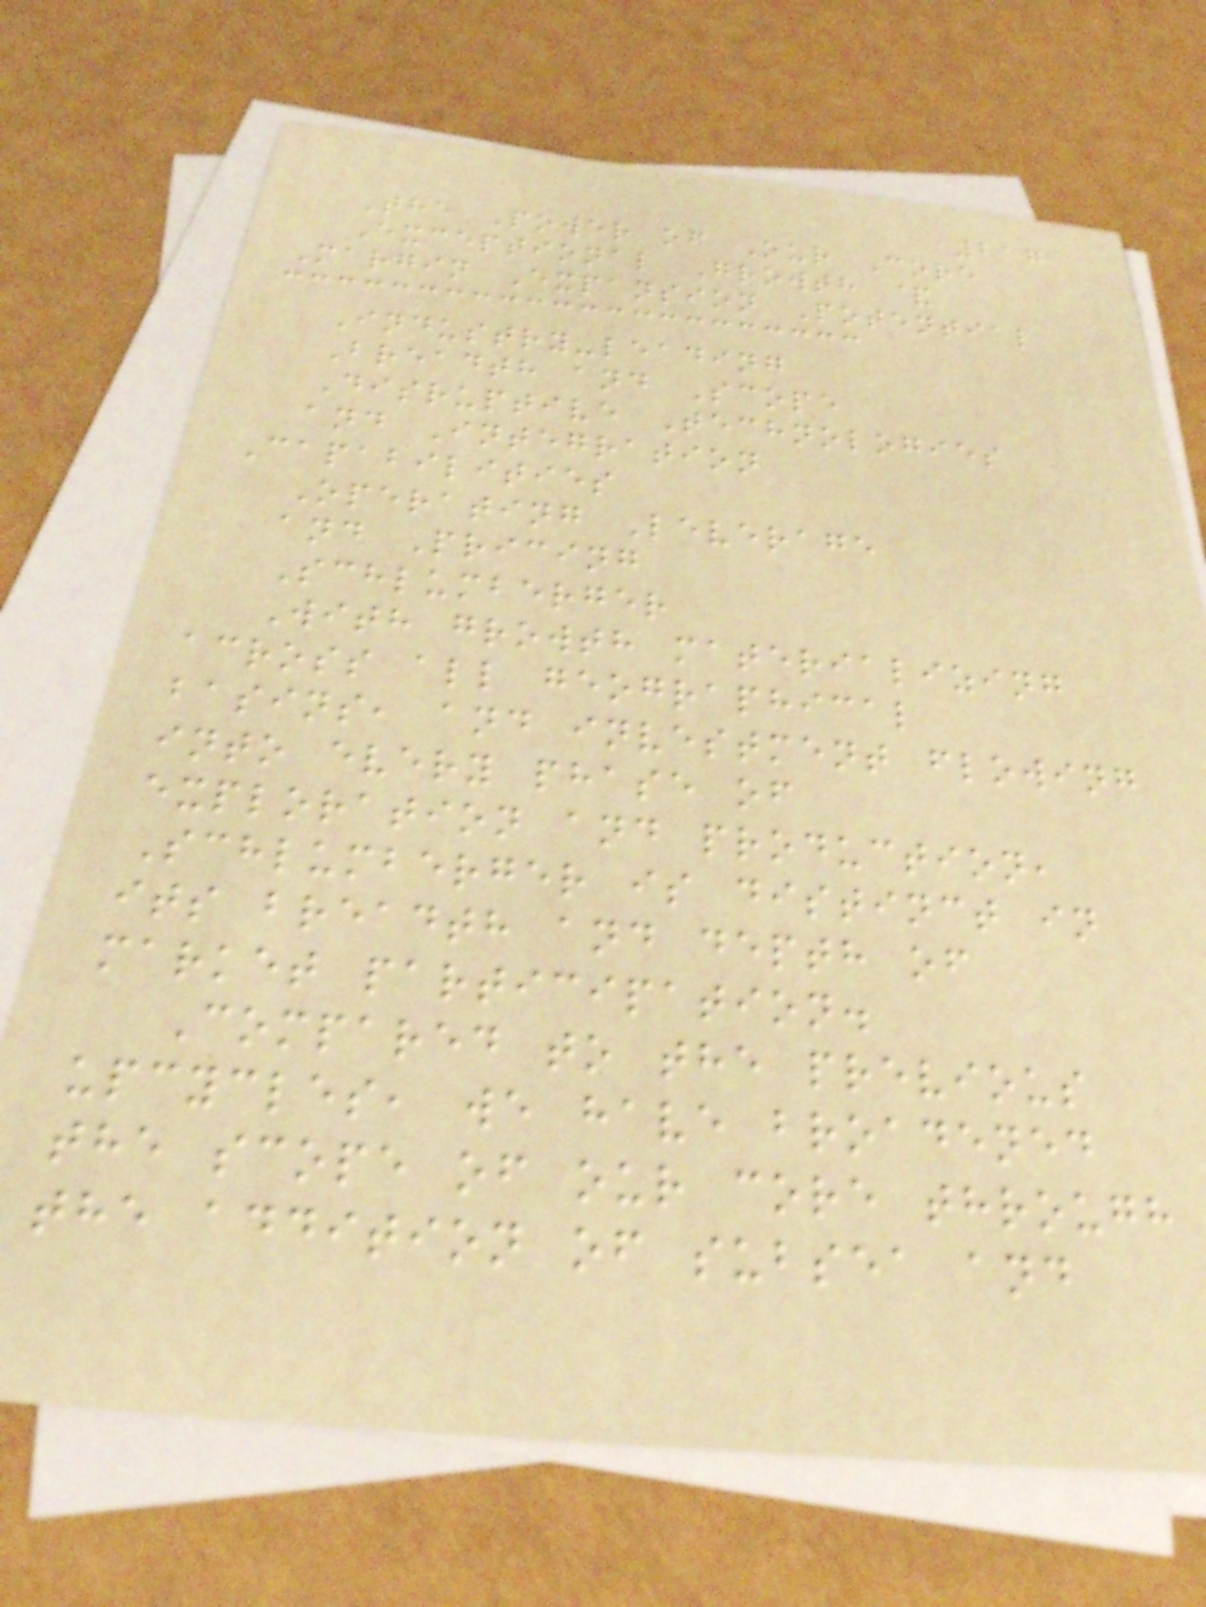217
The Power of Our Core
Exceptional Growth &
Margin Expansion Potential
Industry-leading
Breadth and Scope
Disruptive Technologies
and Integration
Capabilities
Operating Leverage
and Pricing
Schlumberger
With growth materializing
across all geographical
basins, and investment flowing
into every phase of
exploration and production,
Schlumberger is distinct in
its breadth and depth of
market participation.
Compared to the previous
upcycles, we have broadened
the scope of our core through
the addition of subsea and
